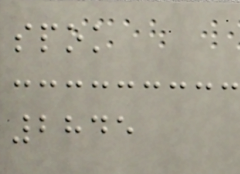spok
2845
